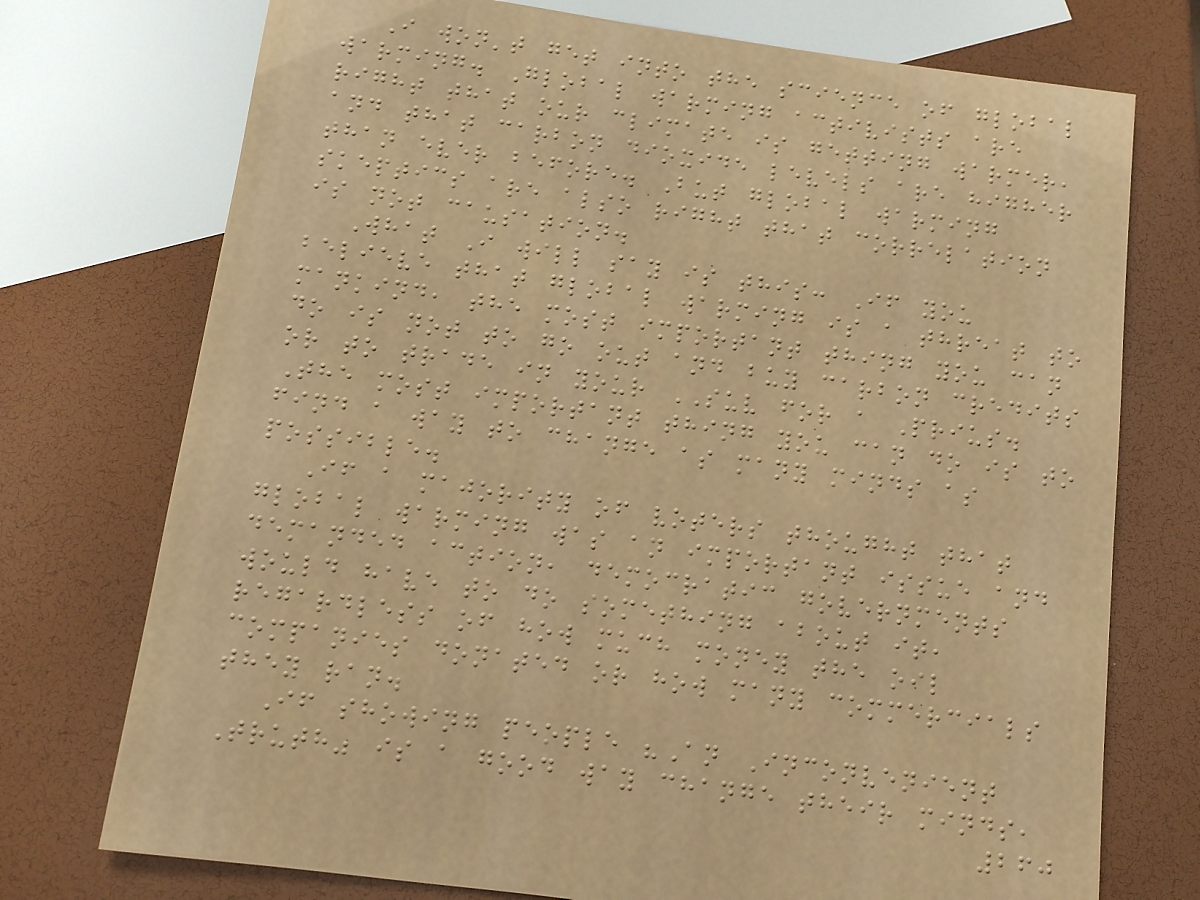I won't get into the science of global
warming. Global warming activists are
right that our climate is getting warmer,
and that carbon dioxide levels are higher
than ever before. But global warming
skeptics are also right that correlation
is not causation.
What I will say is this: If you
believe that global warming is a threat to
mankind, the most important thing you can
do is not to go out and buy carbon credits
or to trade in your SUV for a Prius.
The most important thing you can do is to
find a way to change as many minds as
possible.
If a majority of voters thought that
global warming was an important issue and
demanded action, democratic governments
would have to do something about it,
regardless of how much money the oil
companies donated or how many commercials
they ran.
If showing people "An Inconvenient
Truth" is a good way change their minds,
260
